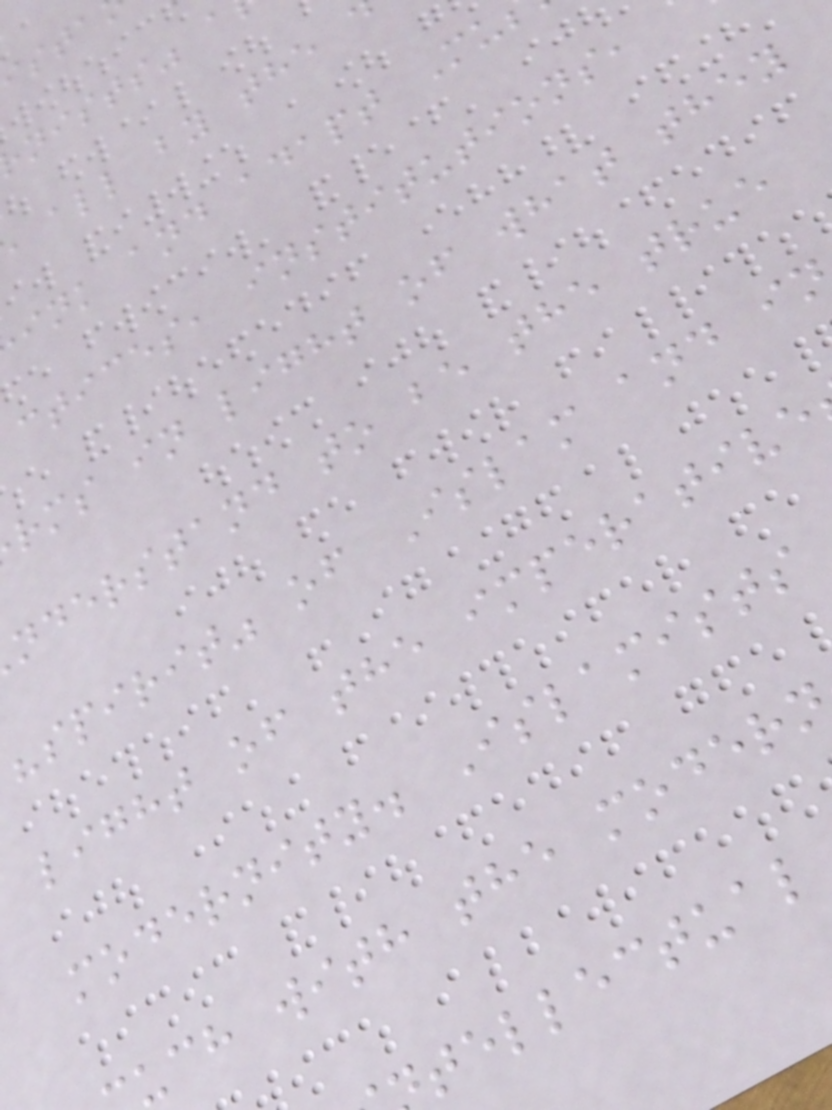nists" a
all by the
ink and adapt Mu
ctices, institutions,
rms in light of what they
nderstand to be the true
"spirit" of Islam and in
light of the imperative
modernity. Islamists
uch with the modern
tellectual
